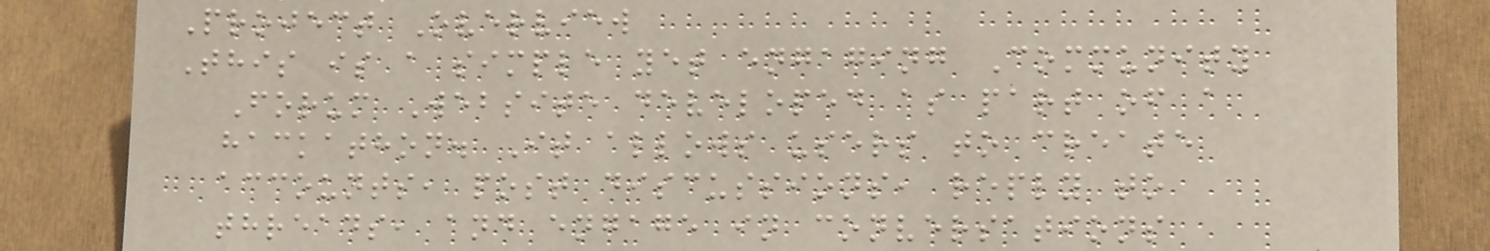Project Overview
This is a simple yet engaging Community
Forum Website developed as part of a
hackathon. It allows users to create
accounts, post discussions, reply to
threads, and engage in conversations
